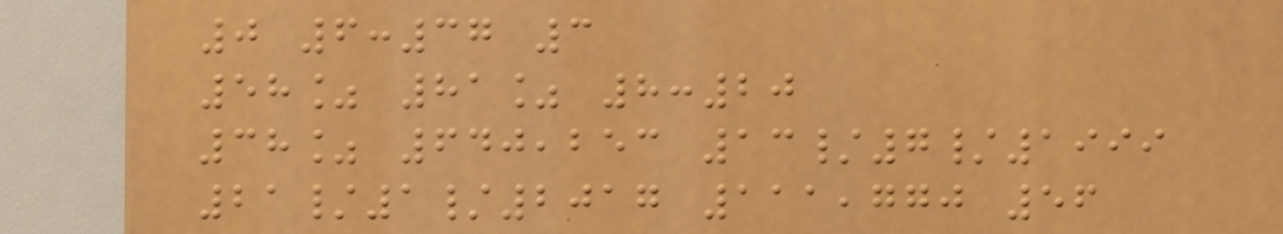0 6:37 3
58% 81% 8:20
38% 640,253 13/7/1999
21/1/2017 111,770 56
